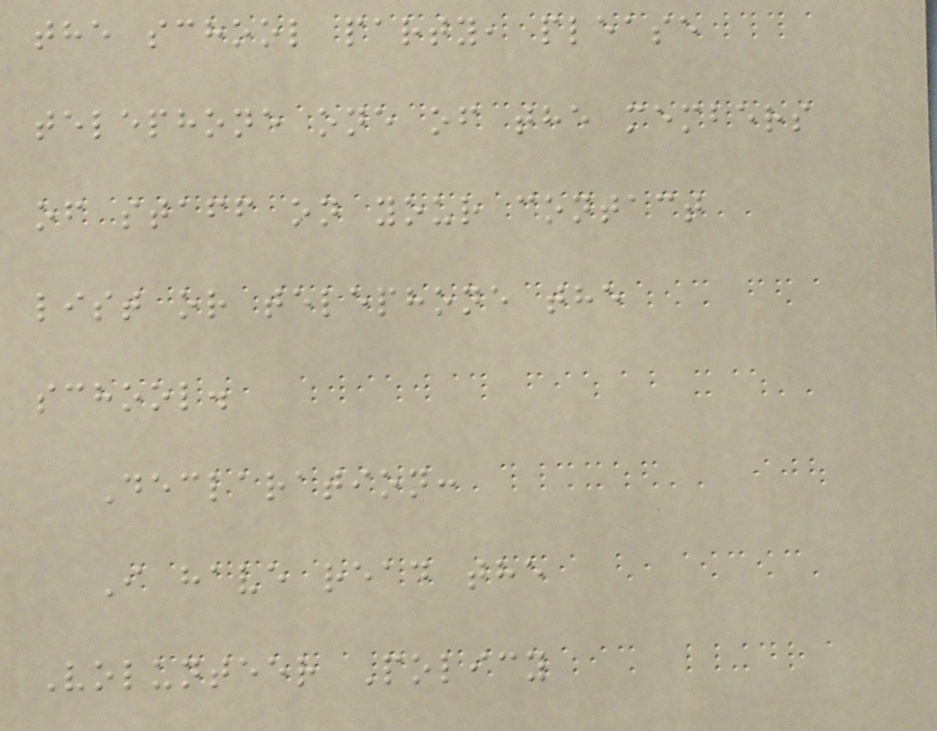the school party, please
telephone one of the members
of staff on your contact
list or telephone the
school.
Declaration:
I have read the
Volunteer Policy
